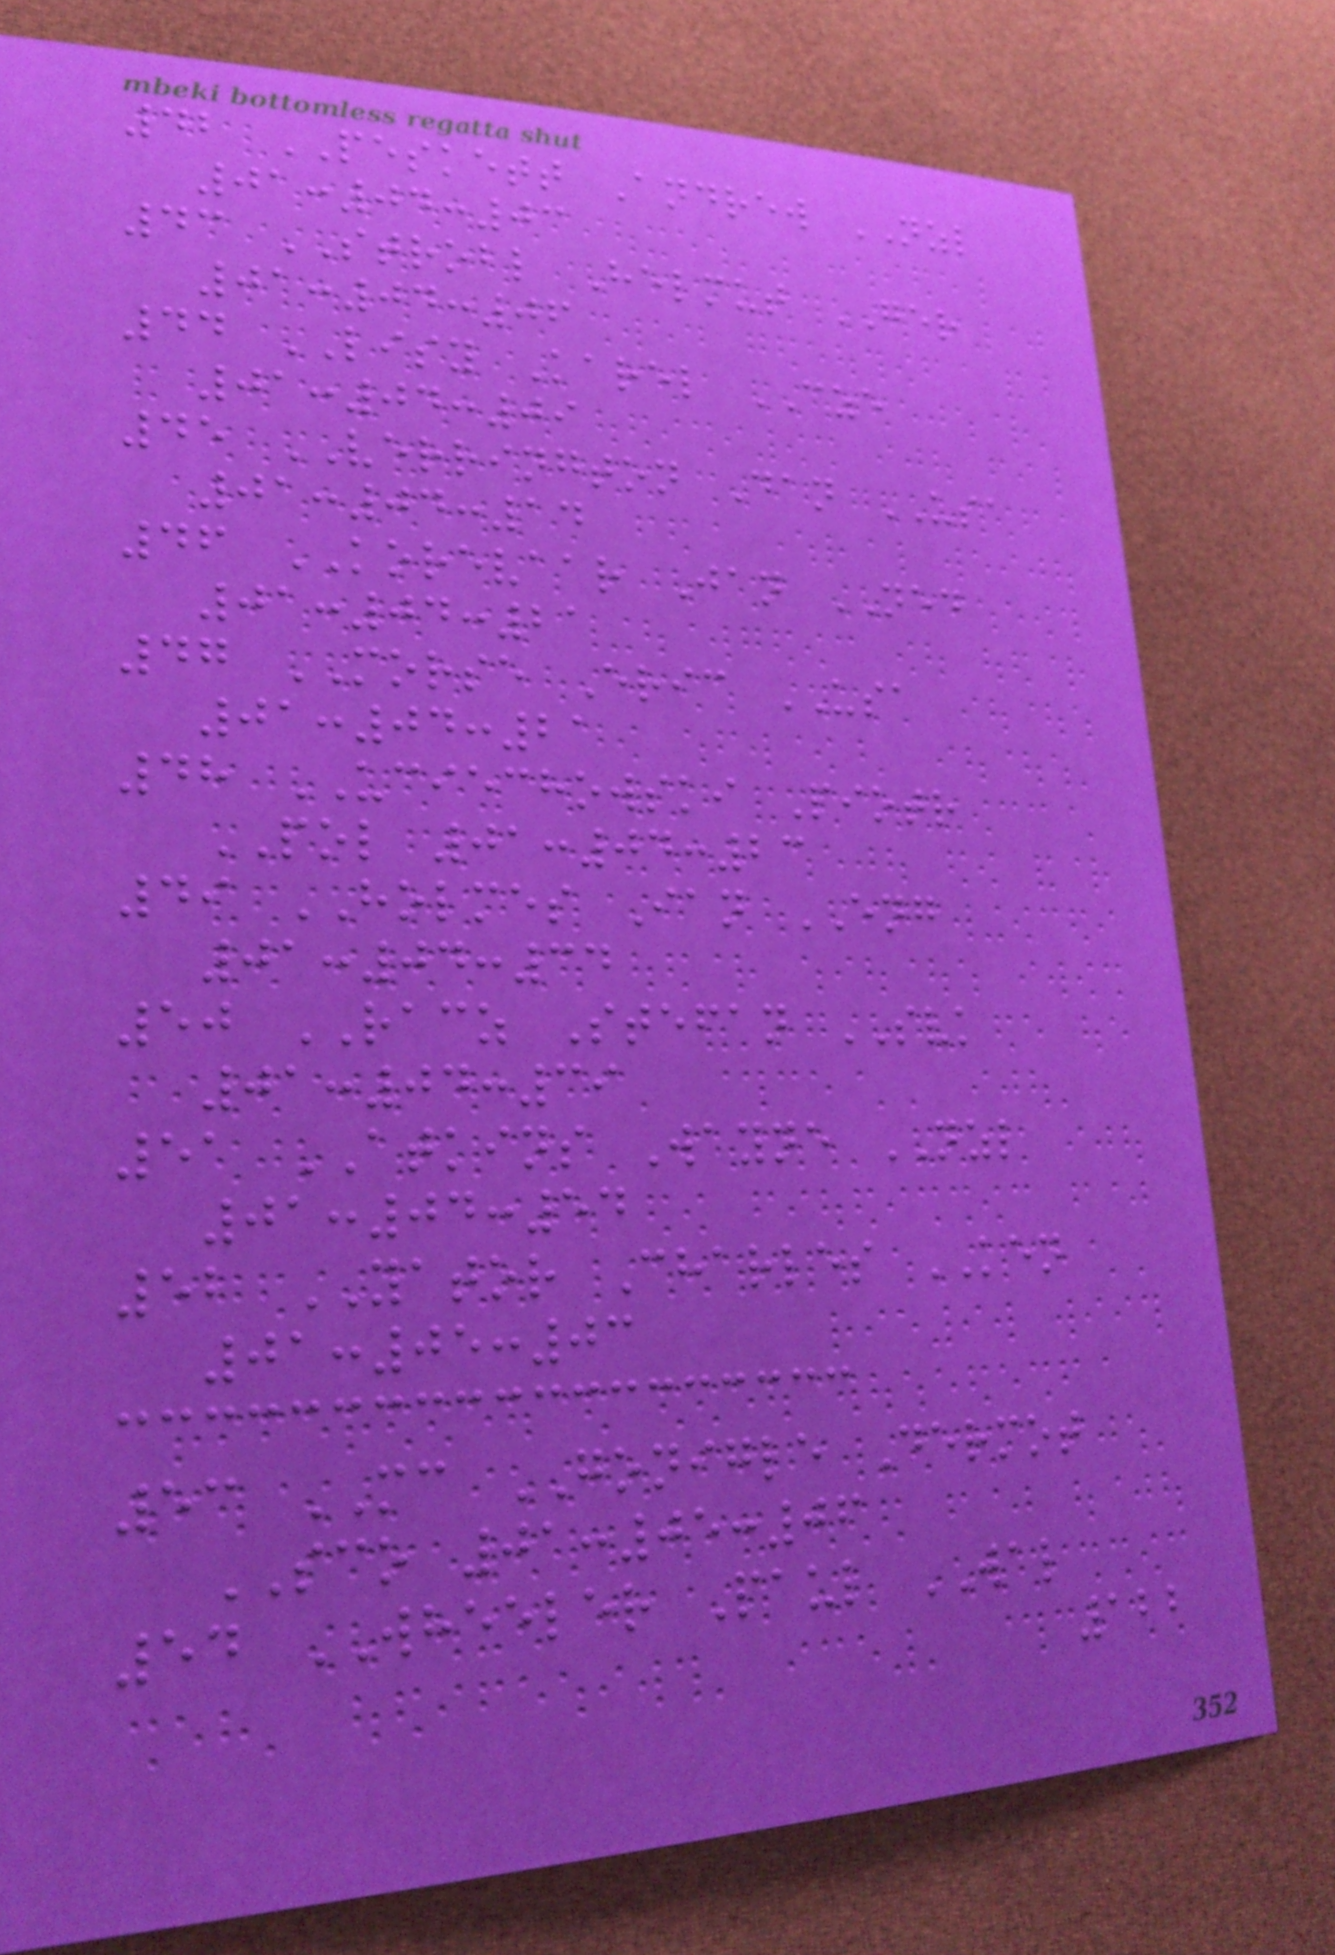42 PESKETT Andrew NZL
01:04:03
43 STROBL Helmut GER
01:04:06
44 LISY Karel CZE
01:04:09
45 VERRINGTON Dan USA
01:04:14
46 KOREVAAR Jan NED
01:04:21
47 MORSE Eric USA
01:04:21
48 UCIECHOWSKI Piotr
POL 01:04:23
49 HOLMES Ian ENG
01:04:34
50 RACZ Stefan SVK
01:04:39
51 ATKINS Wayne NZL
01:04:54
52 YATOR Charles KEN
01:05:03
53 MC GONIGLE Dermot
SCO 01:05:06
54 WHEELER Paul WAL
122
